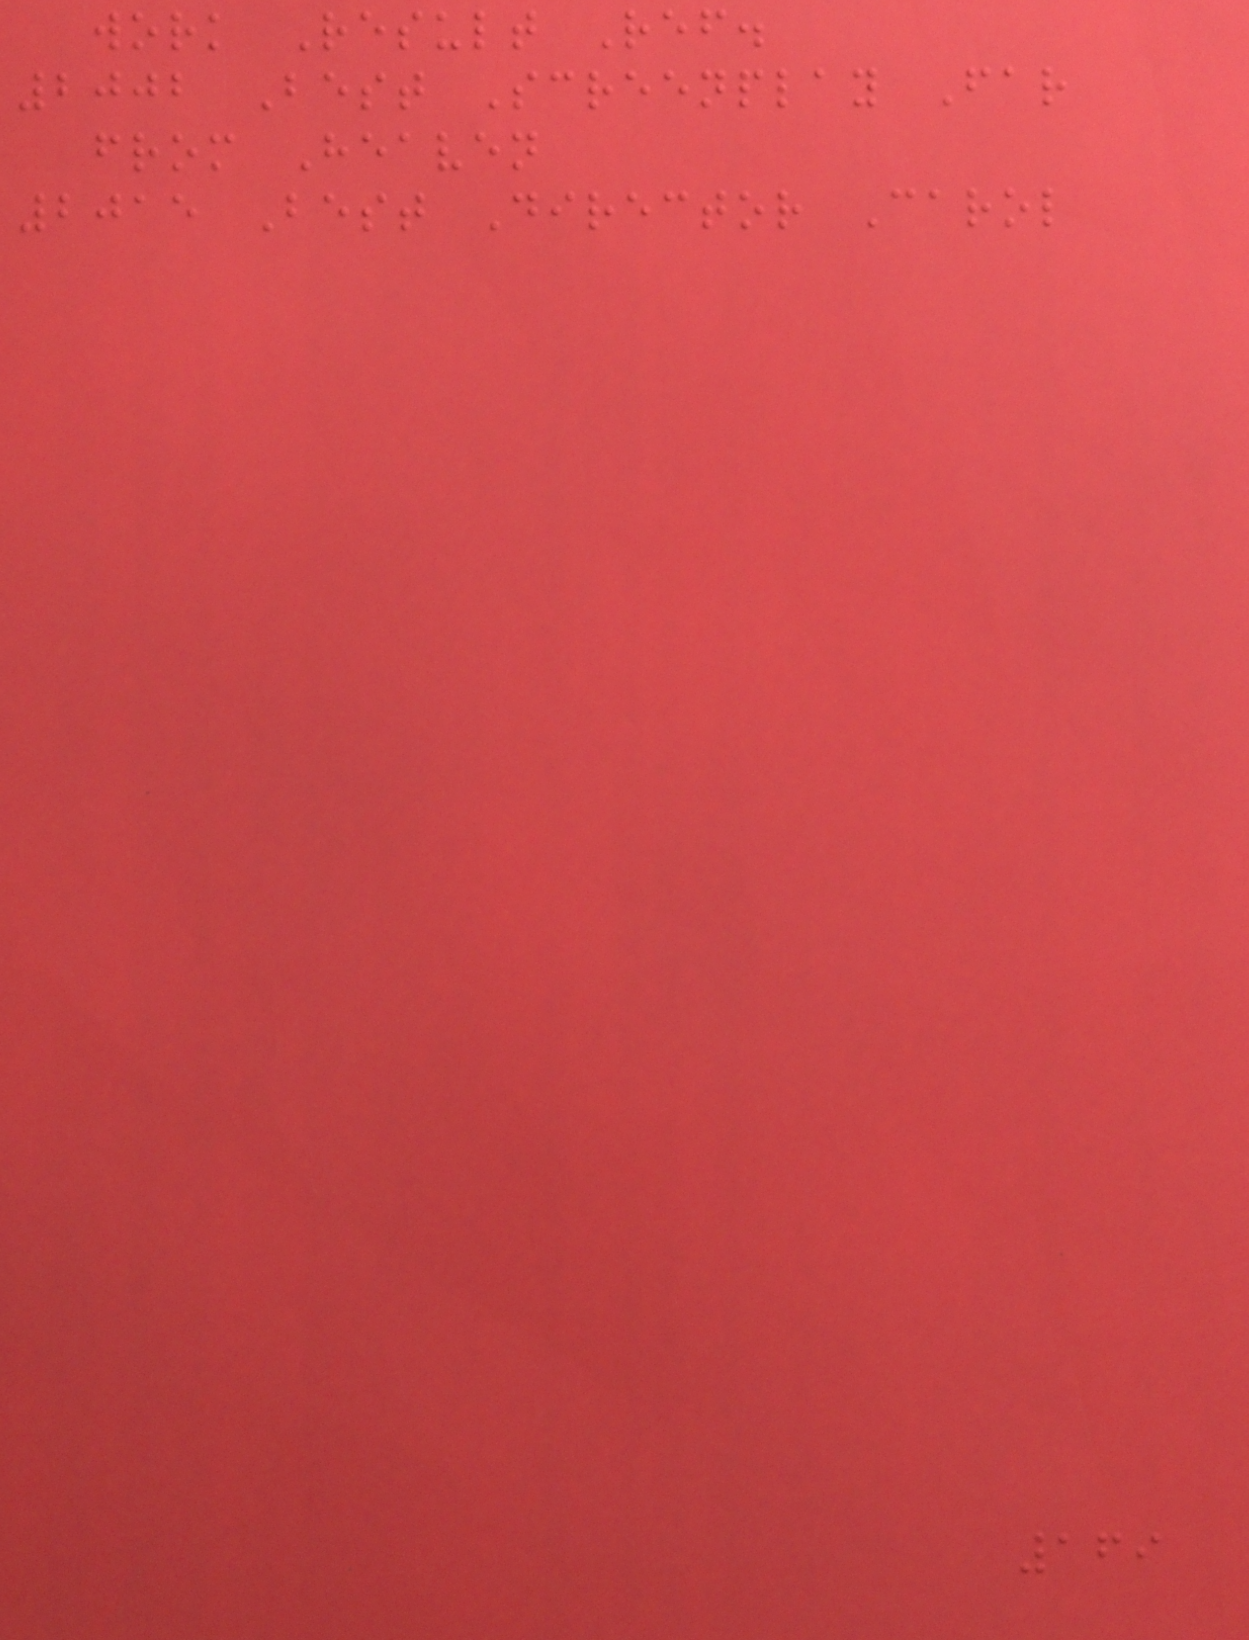work Result Ref.
2002 Best Screenplay Far
from Heaven
2015 Best Director Carol
169
